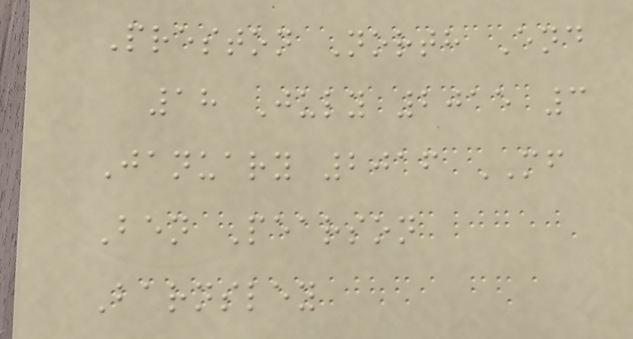Preston North End
18 July 2015 3
January 2016 MF
Ben Pearson
Barnsley
